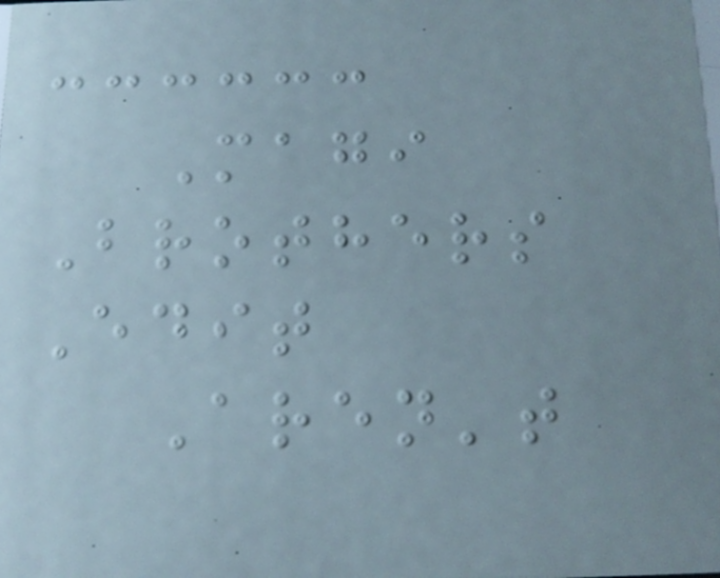Magi
Brothers
Edit
Aren't
